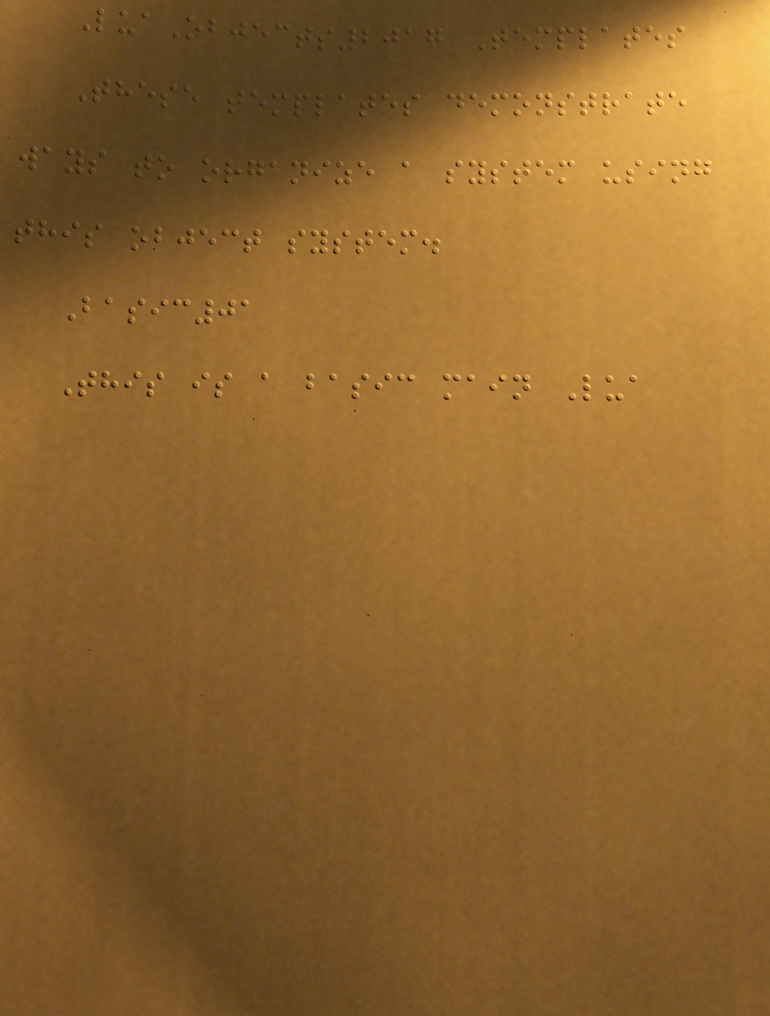LuaObjects2017 Templates
These templates demonstrate
ways to organize a system using
this object system.
Basic01
This is a basic main Lua
